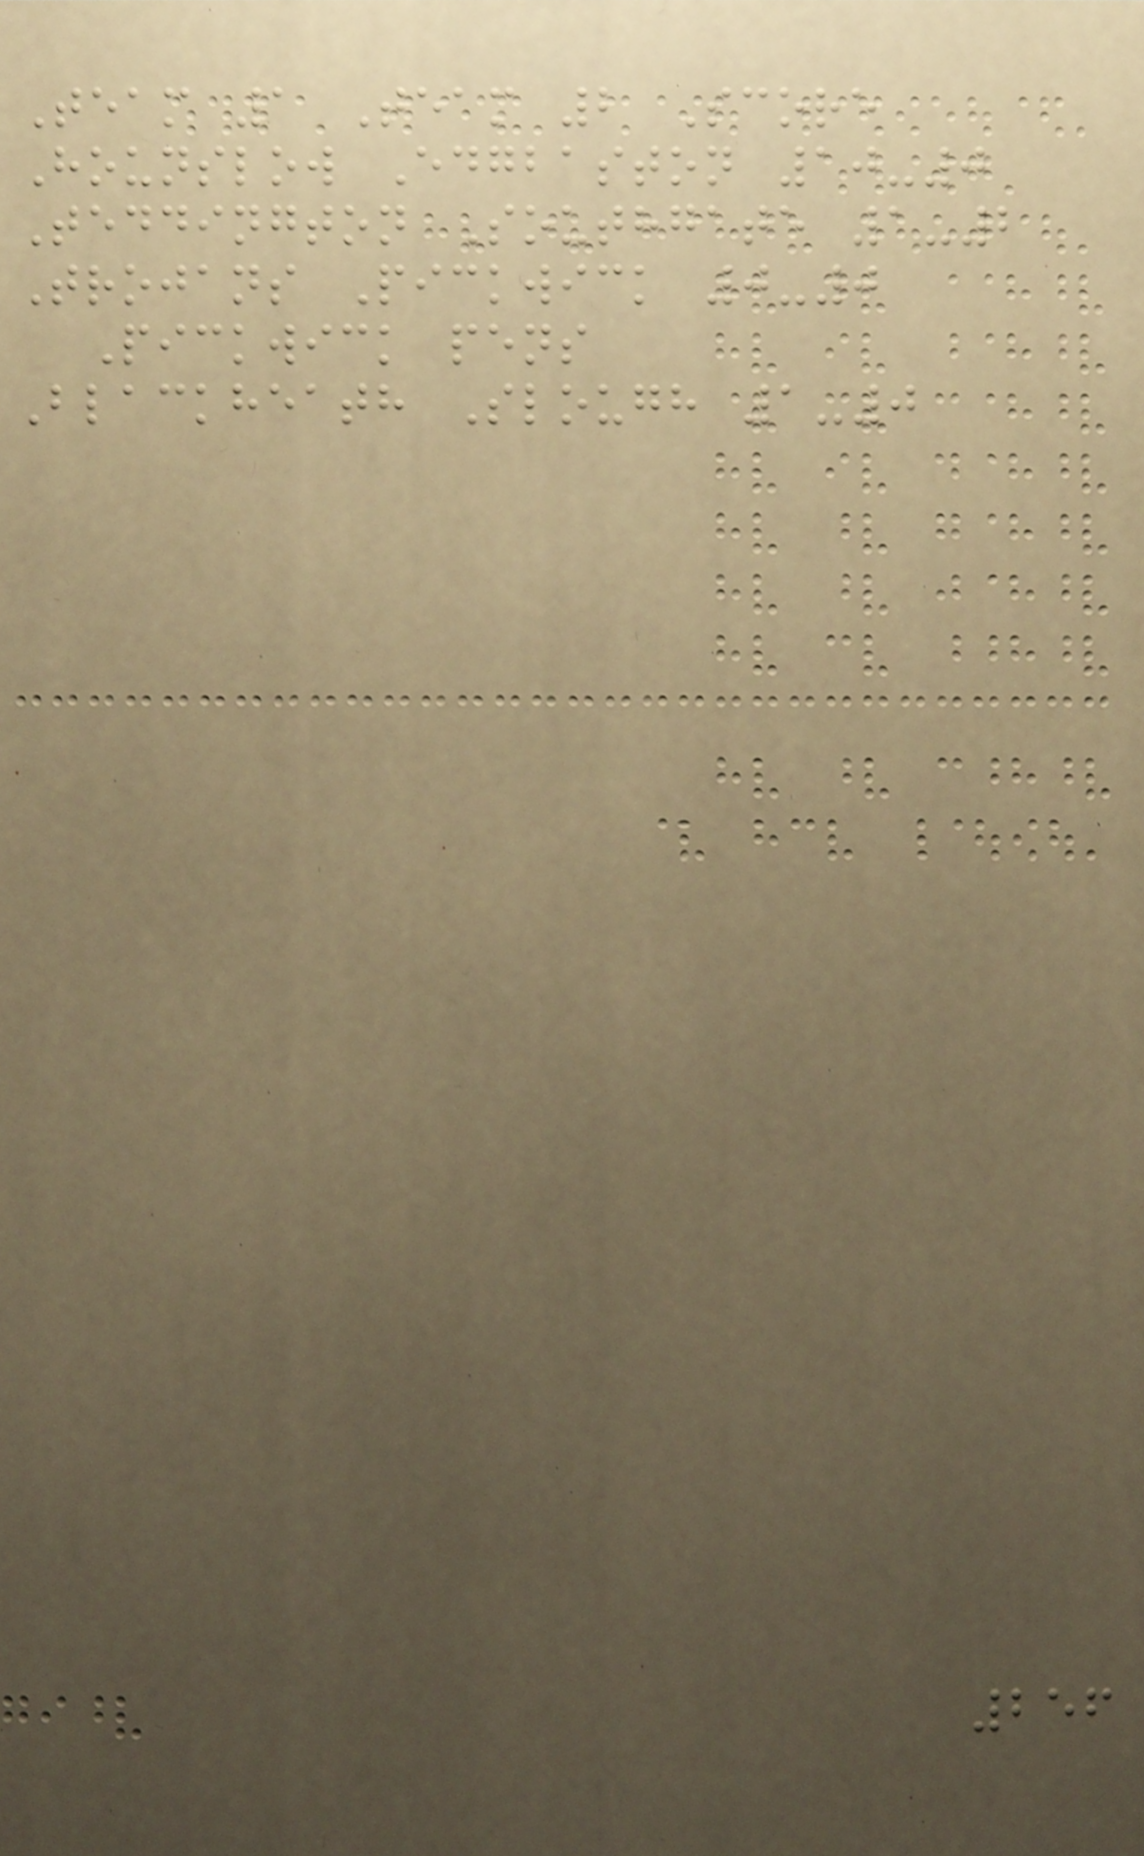Team 1 Team 2 Score
Hounslow Edgbaston 10-0
Teddington Southgate 1-2
Trojans Pickwick 0-0
Pickwick pens
Blackheath Slough 1-0
256
